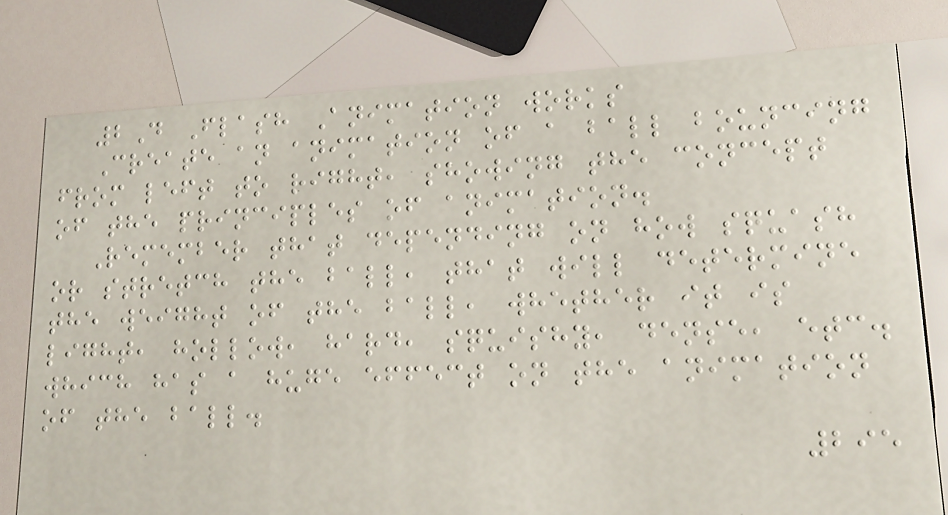2D Flash Animation works
Create an animation of a ball bouncing
from left to right, showing the concept
of the principles of animation.
Remember that depending on how squash
or stretch the ball, that will determine
the weight of the ball, whether it is
light, hollow, hard, squishy, dense, etc.
which has a huge effect on the animation
of the ball.
295
